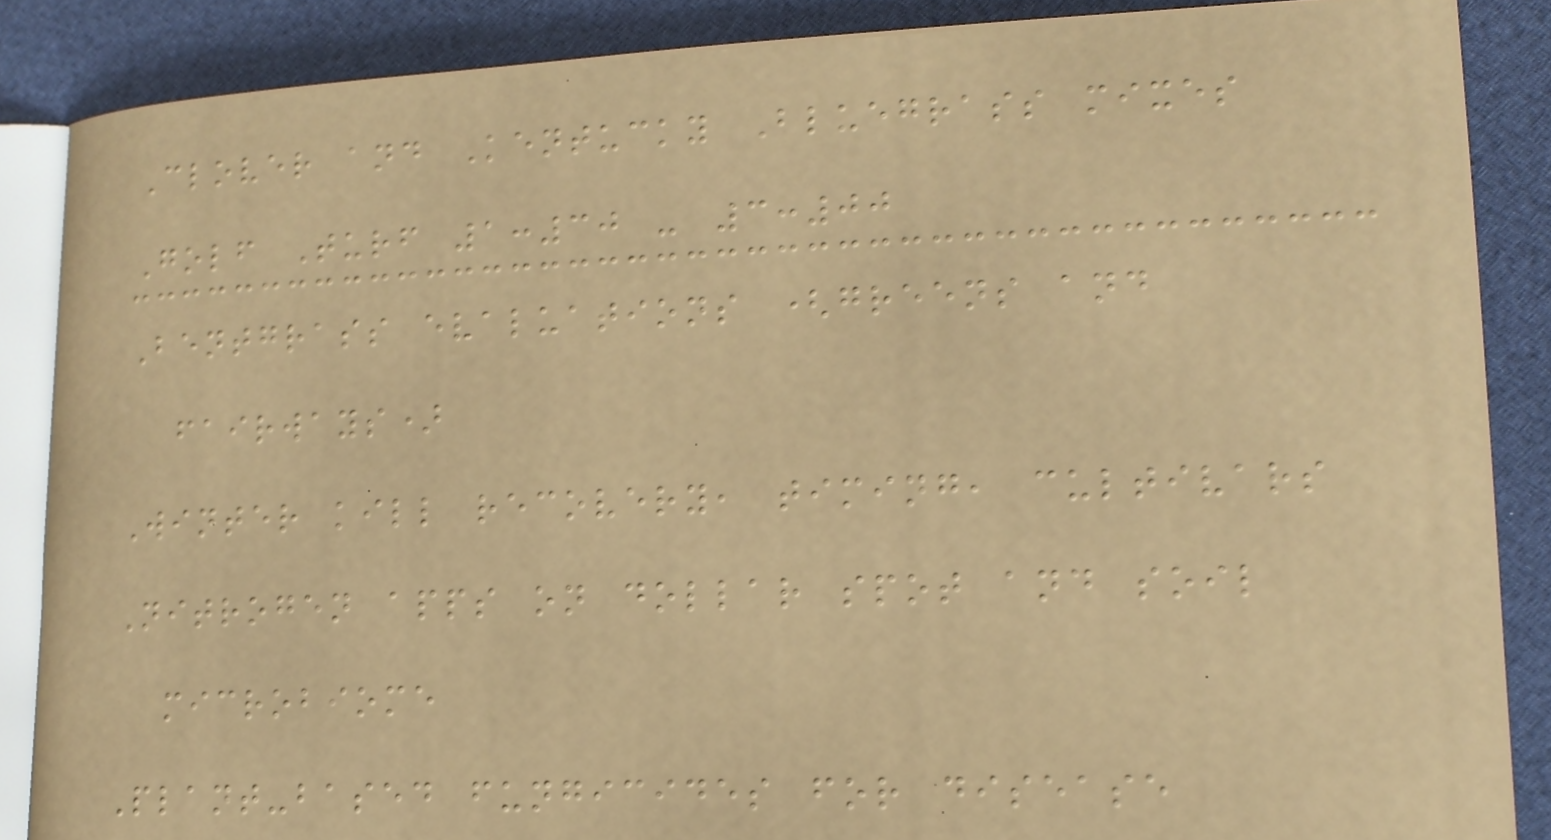Clover and Kentucky Bluegrass mixes
Golf Turf 1:30 - 3:00
Bentgrass evaluations (greens and
fairways)
Winter kill recovery, timing, cultivars
Nitrogen apps on dollar spot and soil
microbiome
Plant-based fungicides for disease
